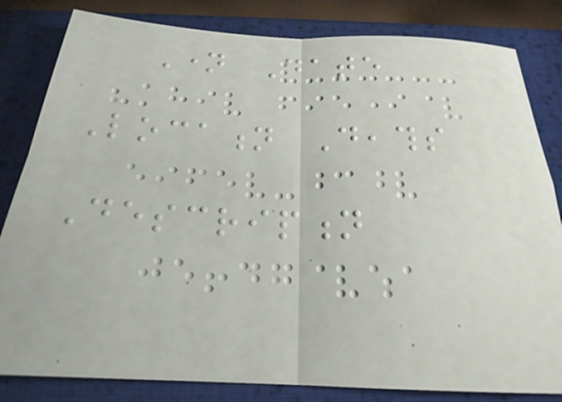Name Date
Location Deaths
Description
